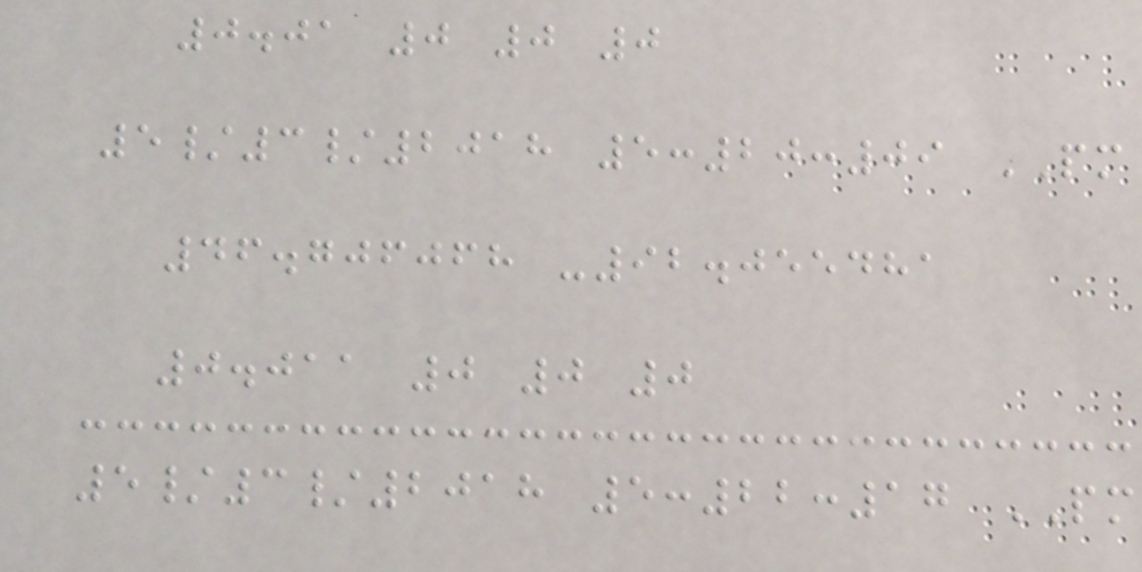0.01 0 0 0
5/3/2018 5:20:09 PM
46.706068 -92.055481
0.011 0 0 0
5/3/2018 5:22:17 PM
